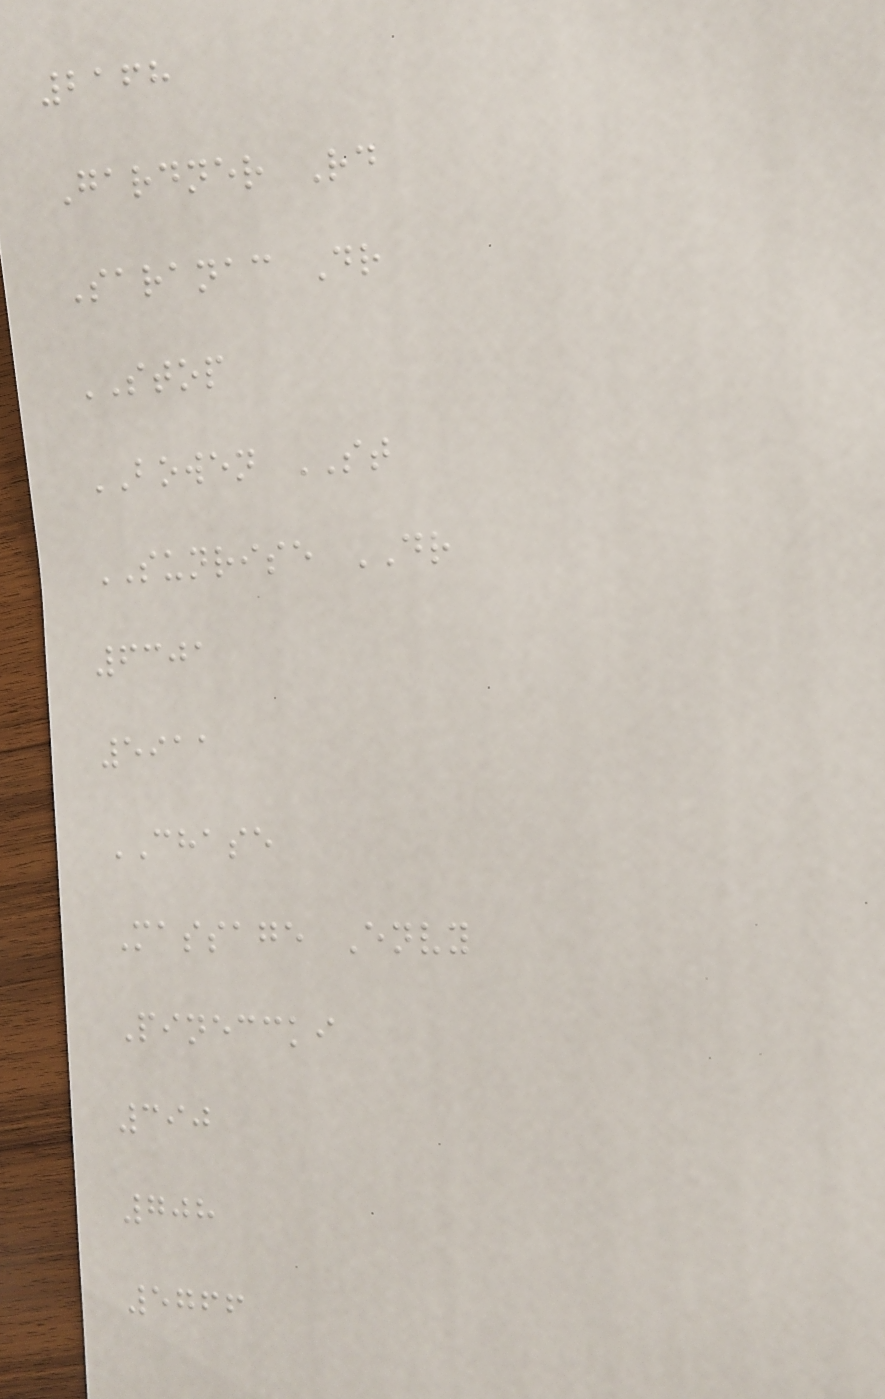2168
Gardner Rd
Saranac Dr
STOP
BOWEN ST
SUNRISE DR
6301
5911
CHASE
Massage Envy
Pineccki
390
708
5766
